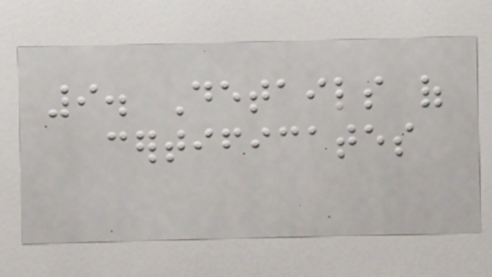9. Details of
certificates
